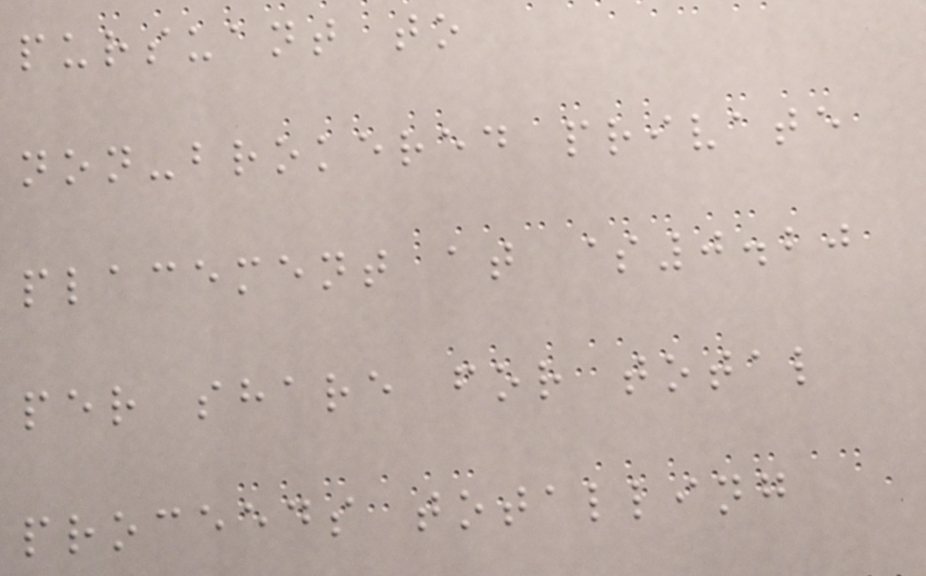pursuant to
non-brokered private
placement at $0.20
per share for total
proceeds totalling
